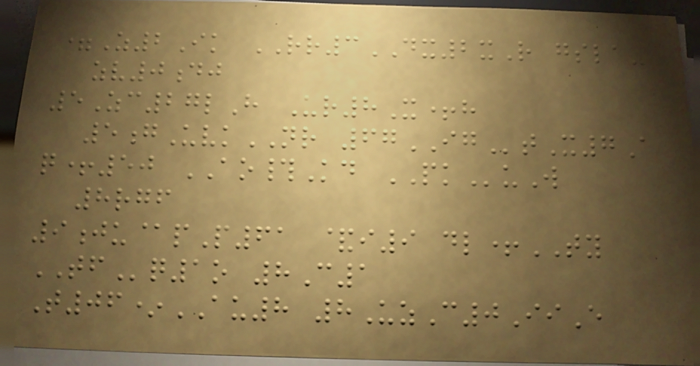=Z2Ik RR3DX2xR gsla-
zv0dj
5Zc27lH Ur8X+h
5gUvkNR 67IGtX7A
q+50 AO#Kd PKuW
8rgf
9ju@pP61 &i9 dl+TY
TFq1o 8C1
T06*AU8 8UzC0IiE
